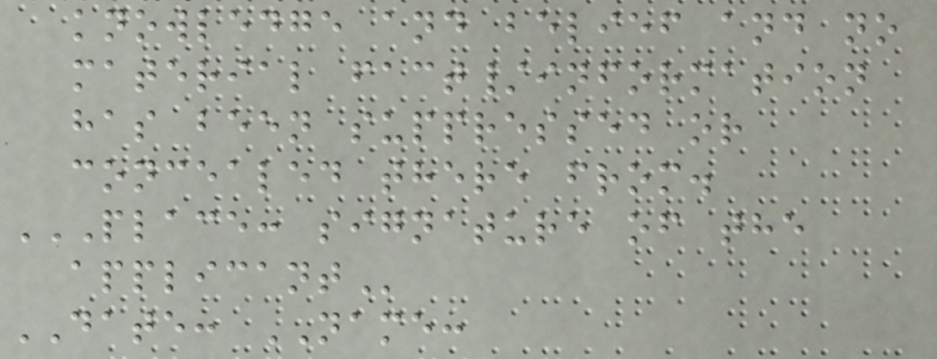knowledge and belief and no
material fact/information
has been suppressed or
concealed there from.
PLACE: SIGNATURE OF THE
APPLICANT
DATE: NAME:
